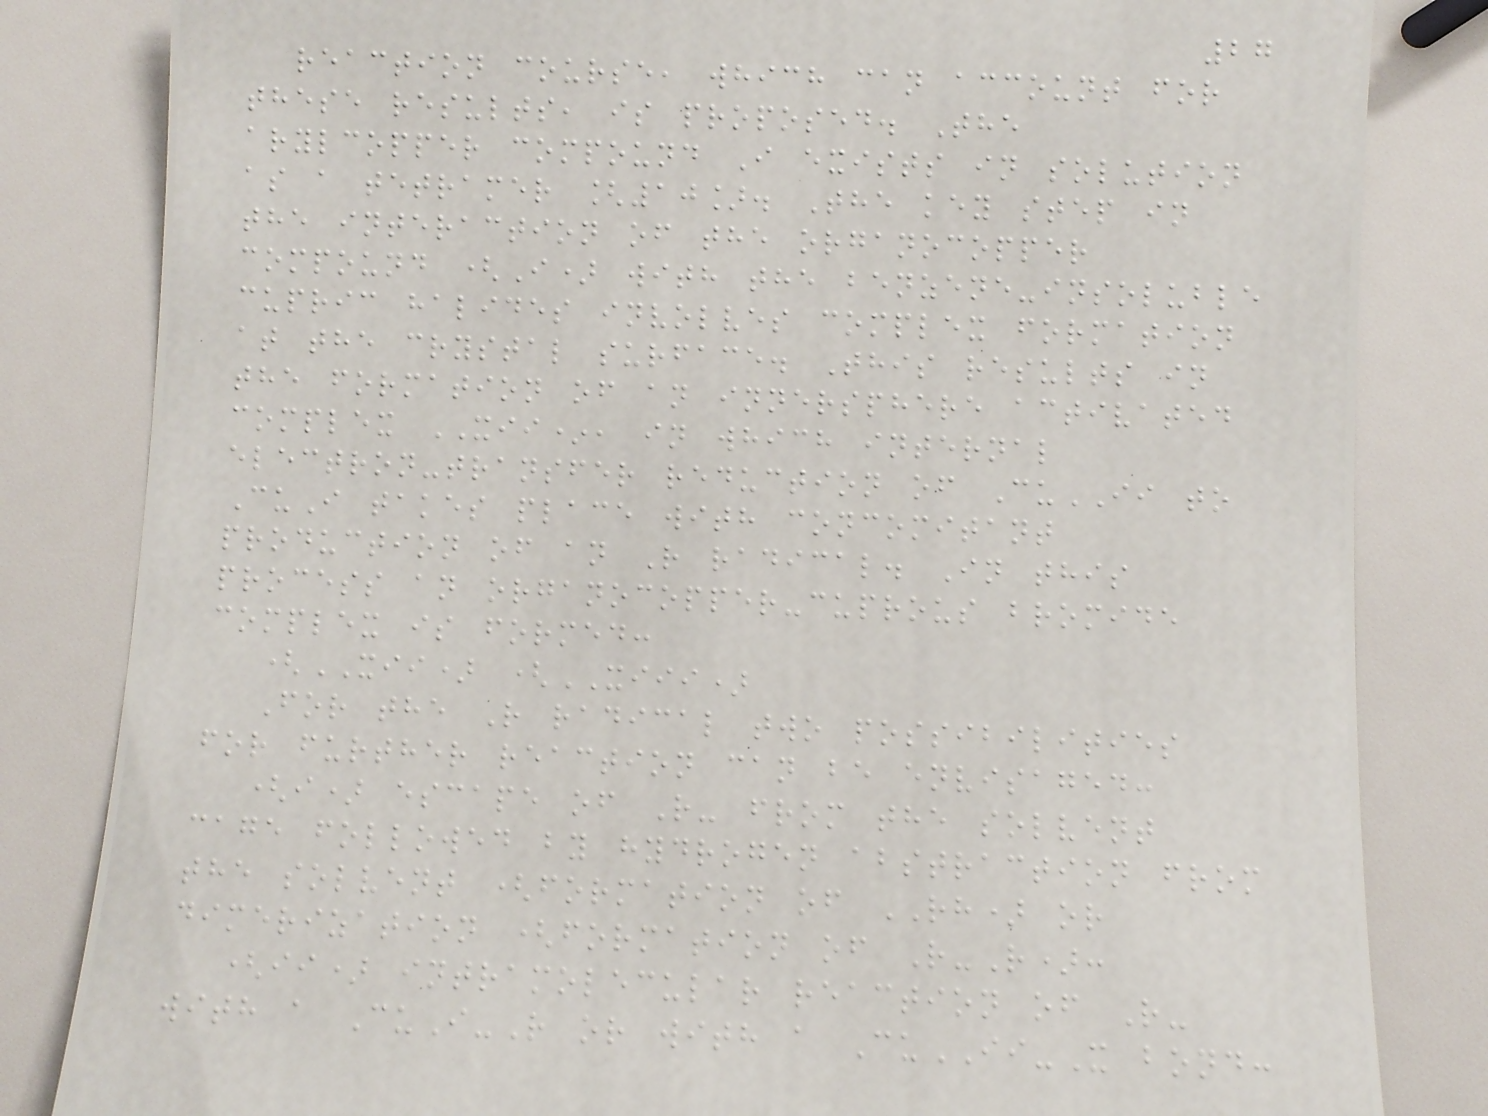27
reaction course, which can account for
these results, is proposed. The
arylcopper compound I exists in solution
as a tetramer [10]. The key step in
the interaction of the organocopper
compound (I) with the benzene-insoluble
cupric halides involves complex formation
at the crystal surface. This results in
the formation of an innersphere activated
complex XII*, in which internal
electron-transfer reduction of CuII to
CuI takes place with concomitant
production of an R radical. In this
process an organocopper-cuprous bromide
complex is formed:
(XII) (XIII)
For the R radical two possibilities
for further reaction can be envisaged:
(i) escape of R- from the solvent
cage followed by hydrogen abstraction from
the solvent (formation of RH) or
dimerization (formation of R-R):
(ii) intramolecular reaction of R-
with a CuI-R or with a CuII-X bond:
